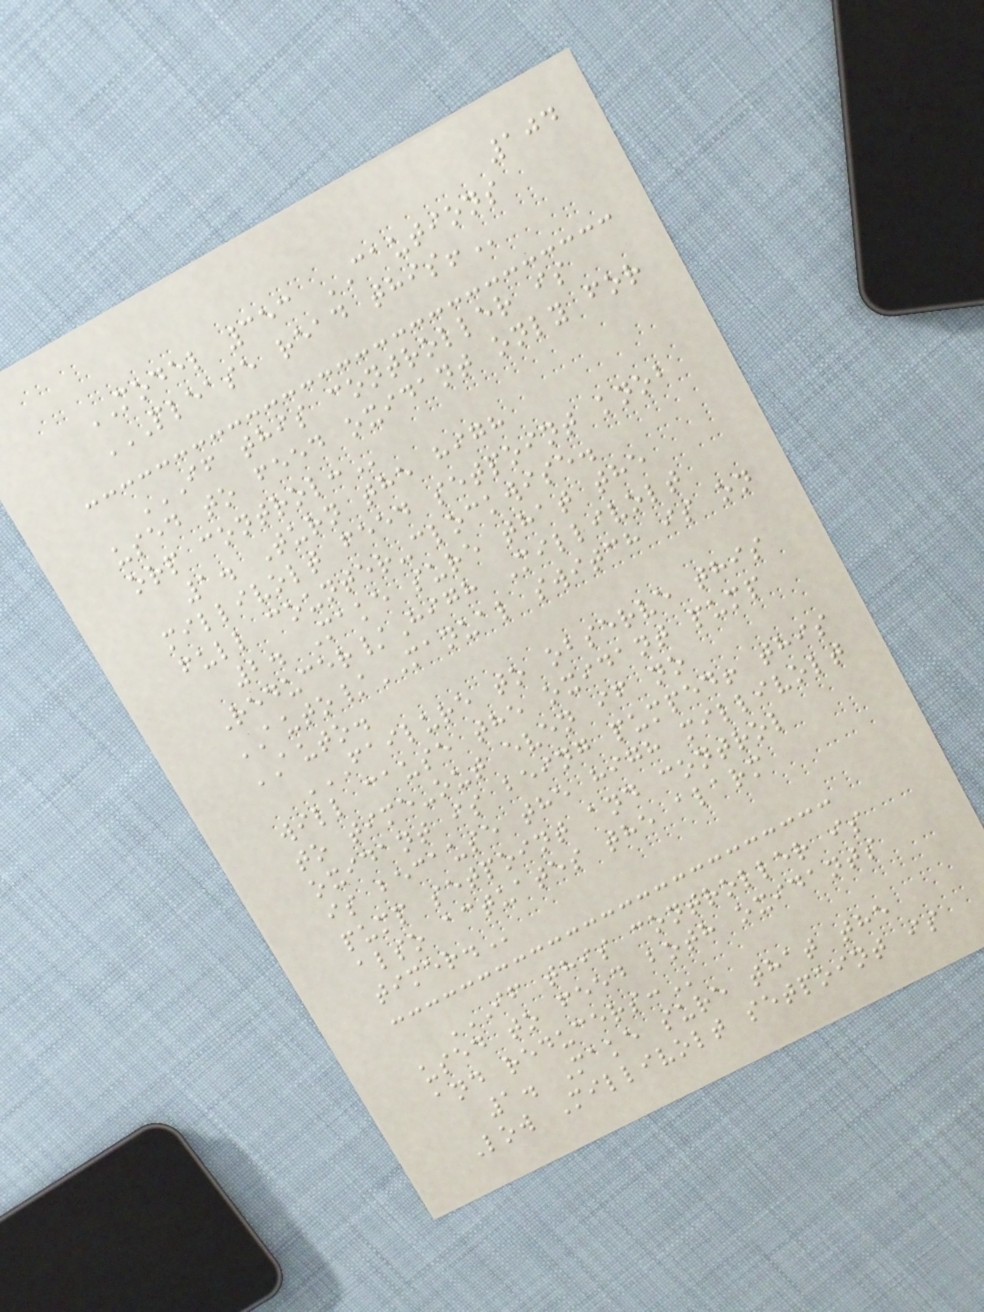104
MODEL 353 CAUTIONS
PLEASE READ THIS!
IF THIS CONTROLLER IS
USED TO FEED OXIDANT ONLY FOR
ORP CONTROL:
1. Turn the high
millivolt feed setpoint knob
full counter-clockwise.
2. Make sure that the
Reducer/High Millivolt
AUTO/MANUAL switch is on
AUTO.
FAILURE TO OBSERVE THIS
WILL CAUSE THE OXIDANT PUMP
TO TIME-OUT EVEN IF NO
OXIDANT IS BEING PUMPED! THIS
IS BECAUSE THE HIGH MILLIVOLT
PUMP SETPOINT AND CONTROL
ALSO ACTUATES THE ALARM
TIMER.
IF THIS CONTROLLER IS
USED TO FEED BOTH OXIDANTS
AND REDUCERS:
1. Make sure that the
Low Millivolt setpoint is
